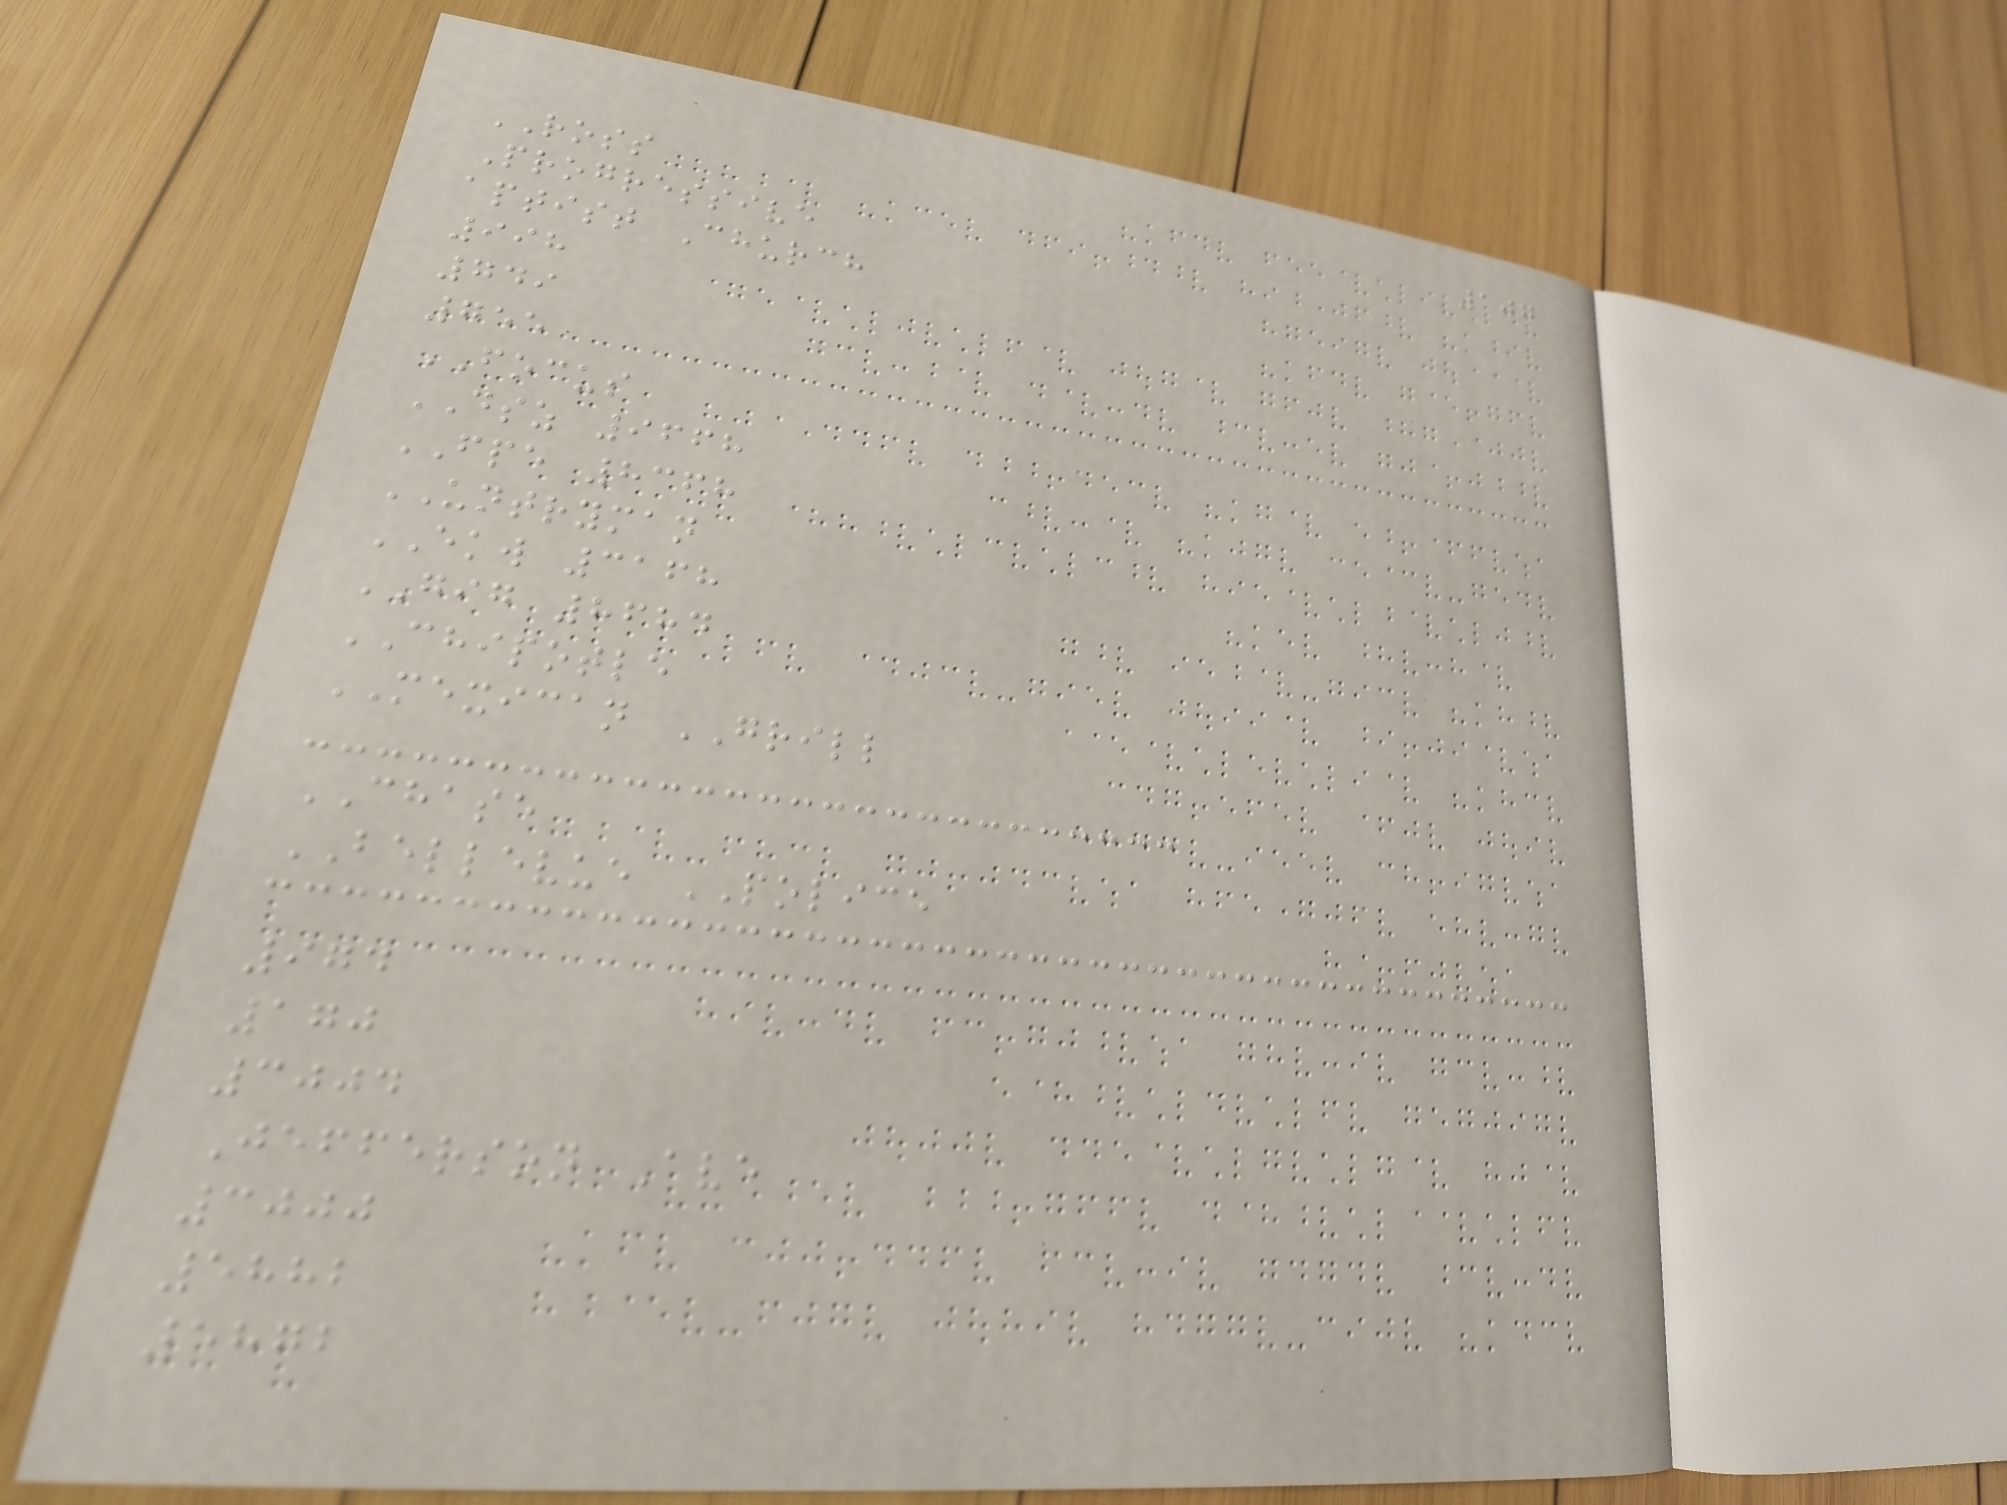107
ROSS
Progressive
aptist Church
998
749
755
FOCUS
DSZ 9668
FPE 8368
UNTRYMAN
EKW 3168
GIG 8684
CHIPOTLE
MEXICAN GRILL
CHASE
BELLEVUE POLICE
974
170
3004
Jefferson Ave
3000
5882
5872
